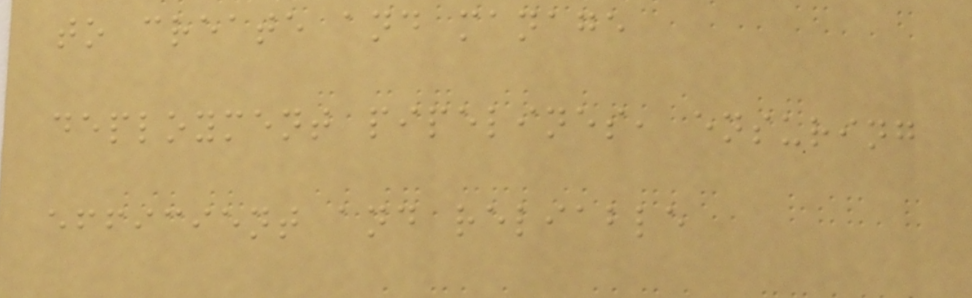to create and manage
deployment pipelines, ensuring
efficient and reliable
